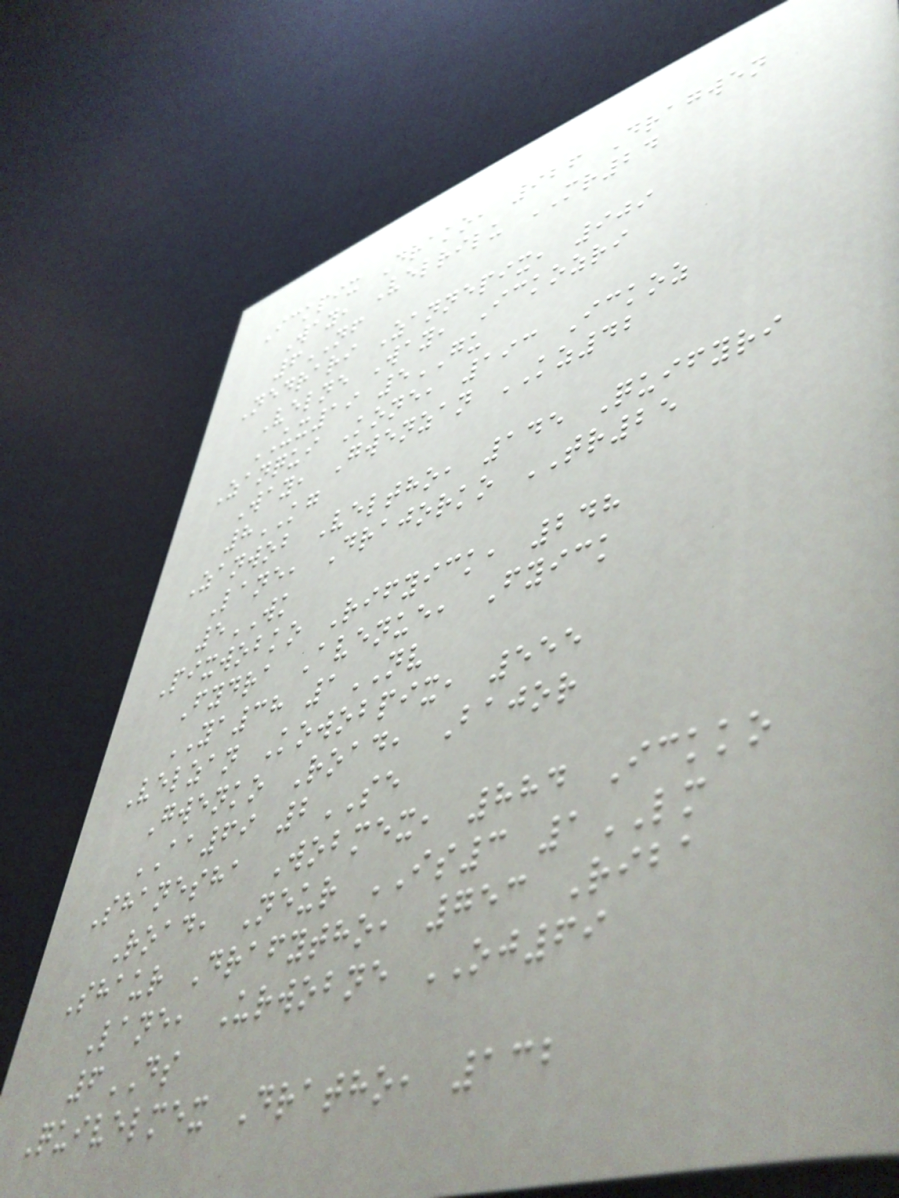Ickpix Drako, 926 Dragwen
Way, Velrilu MR24
6NF
Nedrari Zannepix, 909
Velne Way, Ickozri
UX19 5GU
Zanqui Kone, 193 Ickoz
Way, Gwenzan KZ42
8KG
Zanwob Veltho, 145 Quifyri
Lane, Drajorko TR25
5WK
Pixwobko Rifyick, 248
Fydra Avenue, Fyick
YA38 1NV
Velzan Kowobpix, 555
Gwenko Road, Bajor
AA69 2SE
Shanesha Wobmex, 884 Ickko
Road, Neur IS3 1LM
Shaur Drafytho, 753 Riba
Lane, Urwobne OJ69
6DS
Quivelmex Dratho, 132
